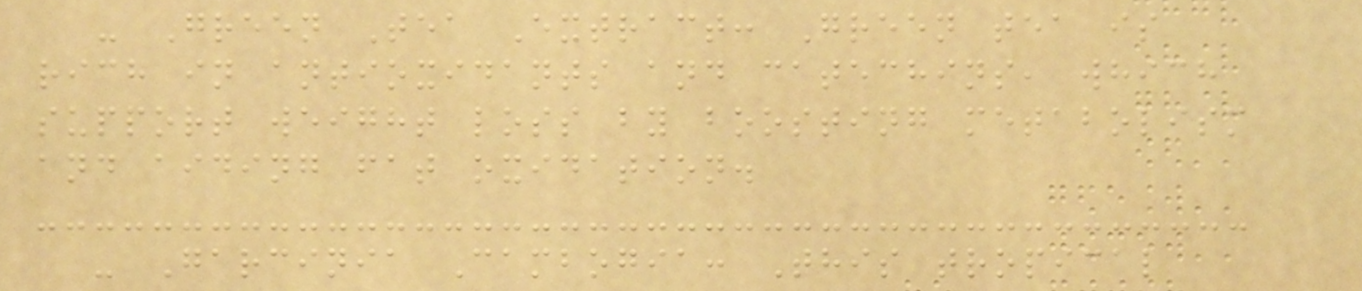- Green Tea Extract: Green tea is
rich in antioxidants and catechins, which
support weight loss by boosting metabolism
and aiding fat oxidation.
- Garcinia Cambogia: This tropical
